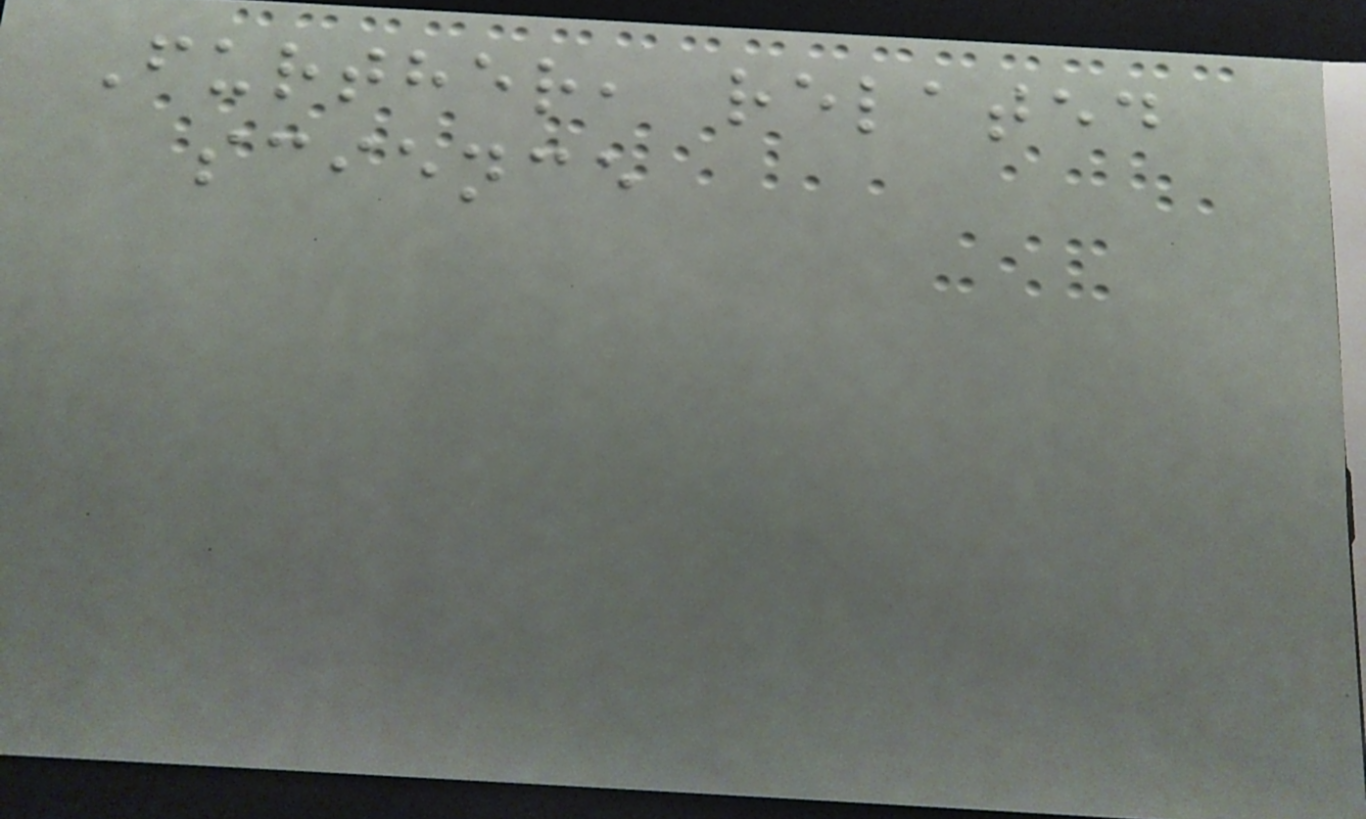Further, related
science
